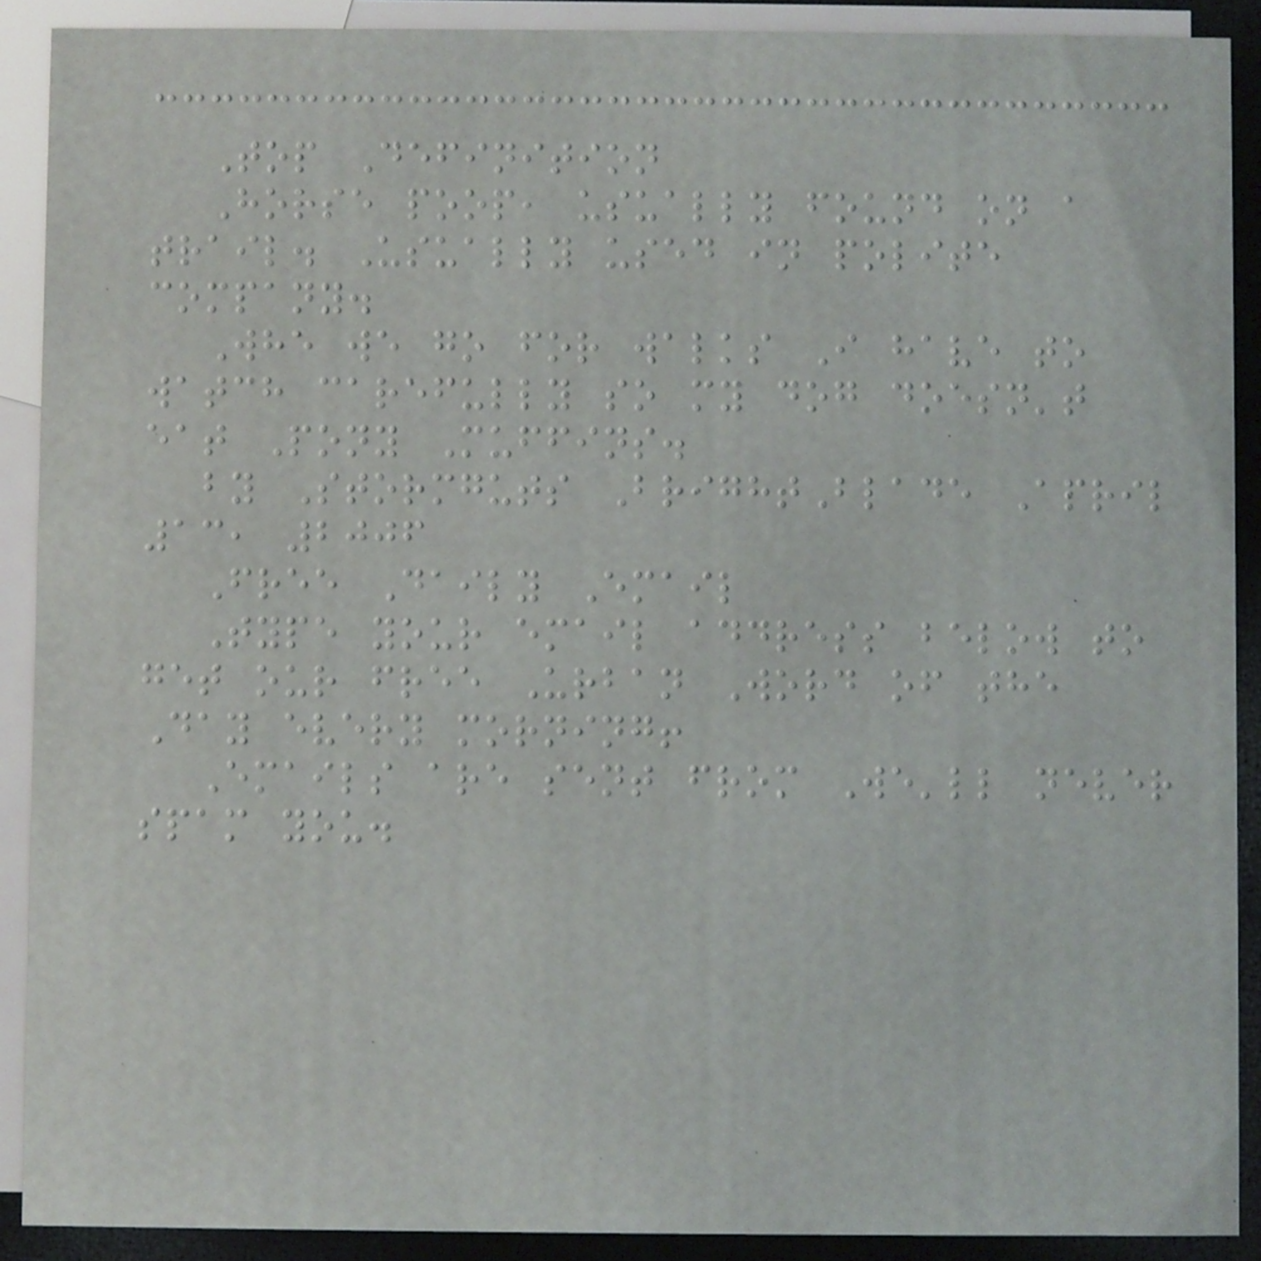Top Definition
Horse poop, usually found on a
trail. Usually used in polite
company.
Whe we go for walks I have to
watch carefully so my dog doesn't
eat Pony Muffins.
by Stormguts BrightBlade April
13, 2006
Free Daily Email
Type your email address below to
get our free Urban Word of the
Day every morning!
Emails are sent from We'll never
spam you.
